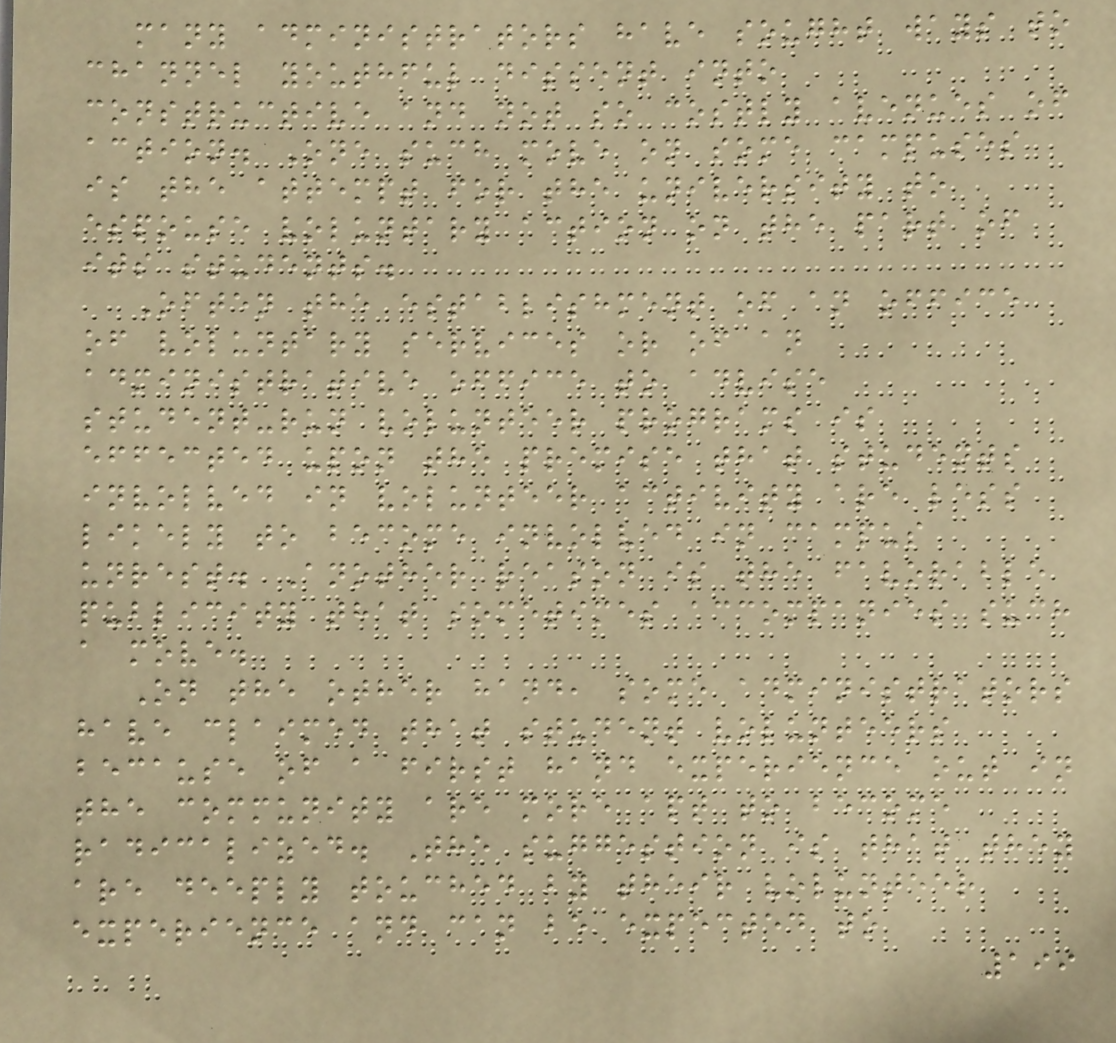many administrators have sought ways to
channel youthful dissent into
constructive and not so costly avenues of
action. One such move on some campuses
is the attempt for the university to
espouse voluntary action on the part of
its students.
Often the establishment of an office
of voluntary services or of an
administrative office to advise
student-run volunteer programs is
effected upon the premise that students
involved in volunteer activity are less
likely to become involved in campus
unrest. Another reason is the favorable
publicity that sometimes accompanies such
a move.
On the other hand, some administrators
have claimed that student volunteers
because of a first hand experience out in
the community are more apt to become
radicalized. The suggestion is that they
are deeply touched by their volunteer
experience and can be expected to
199
